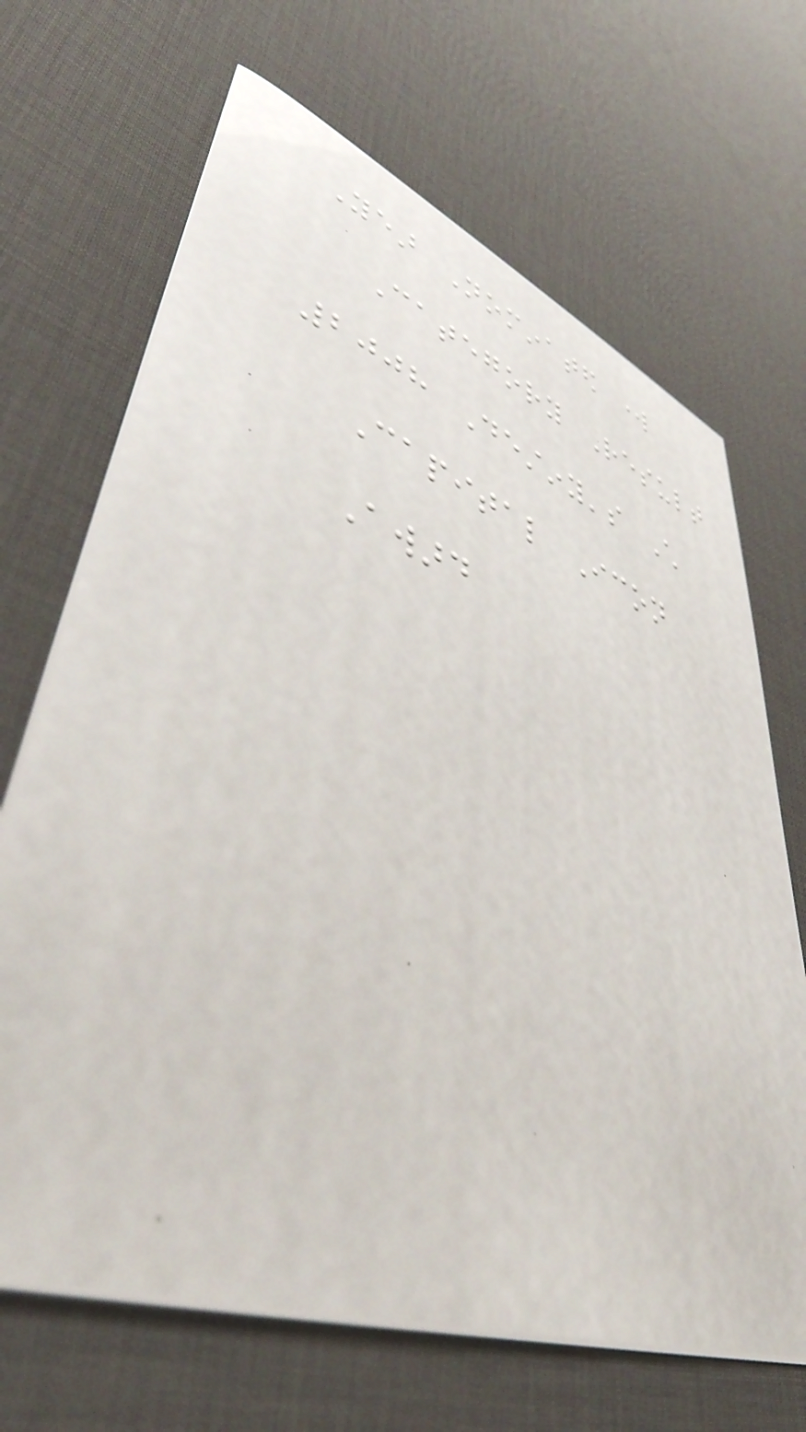Year Nominated work
Category Result
2008 Destiny's Child
Capital Icon
Award
